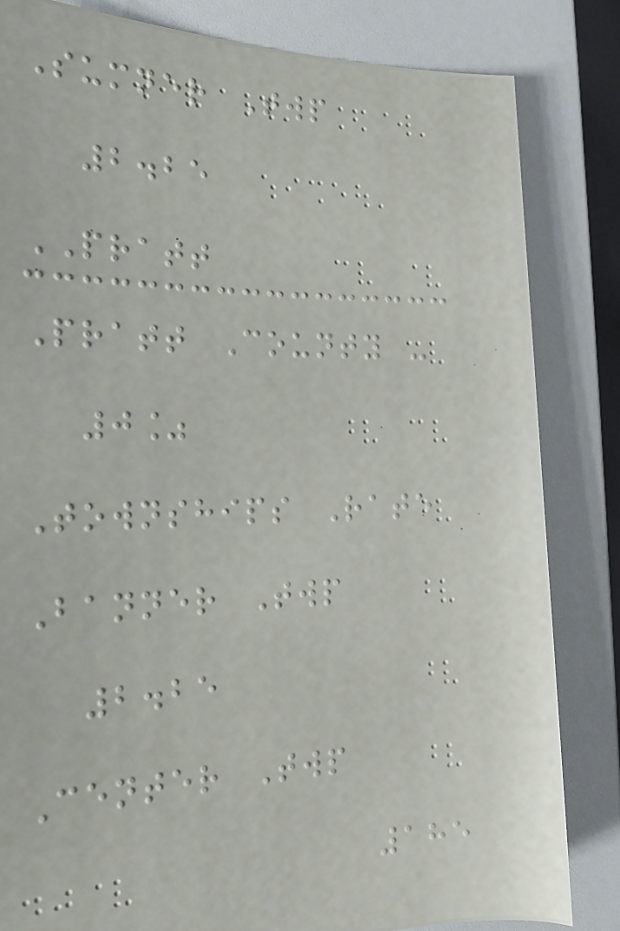Sumner Twp
2.25
PRATT
Pratt County -
0%
Townships Rate
Banner Twp
2.25
Center Twp
185
